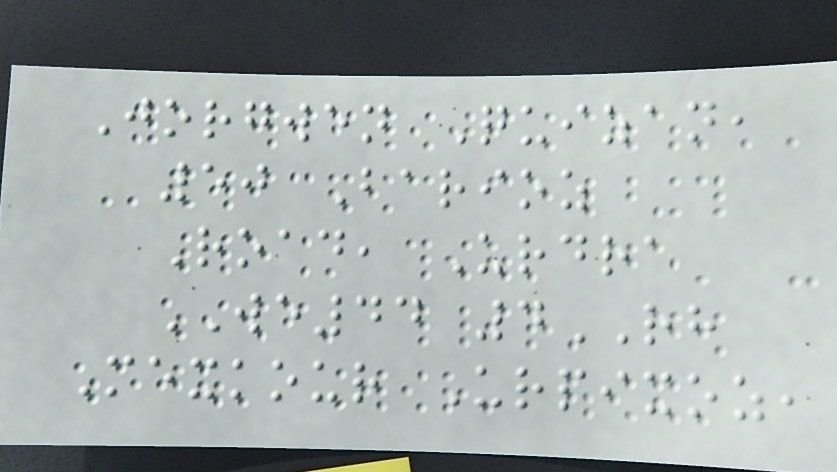Jorgwen Quizan,
50 Barioz
Road, Urdra
WE44 4RH
Mexkour Urpixoz,
